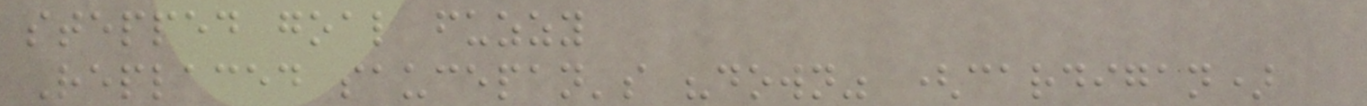stepped goal fuzzy
Replaced saucepan's "down" (cardigan)
